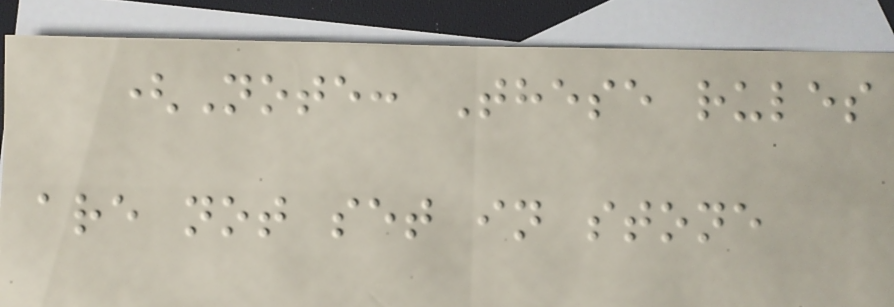(Note: These rules
are not set in stone
